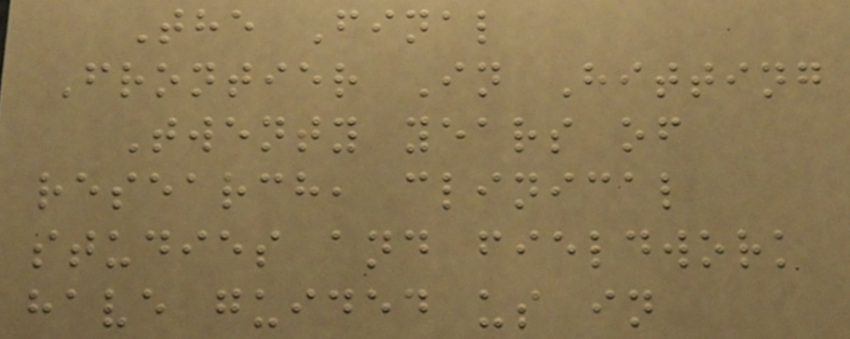The Final
Frontier In Hitting
Twenty years of
research, clinical
studies and fieldwork
have guided us in
